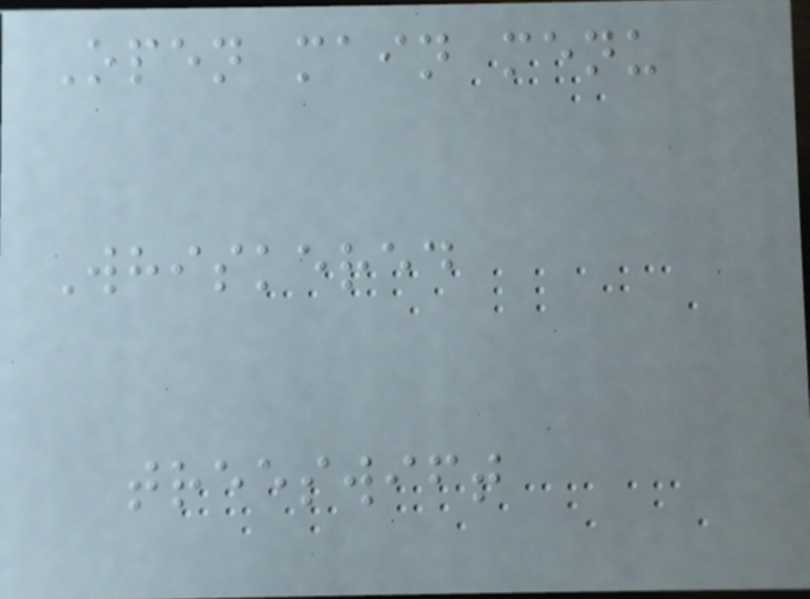Open main menu
Whiskered
treeswift
